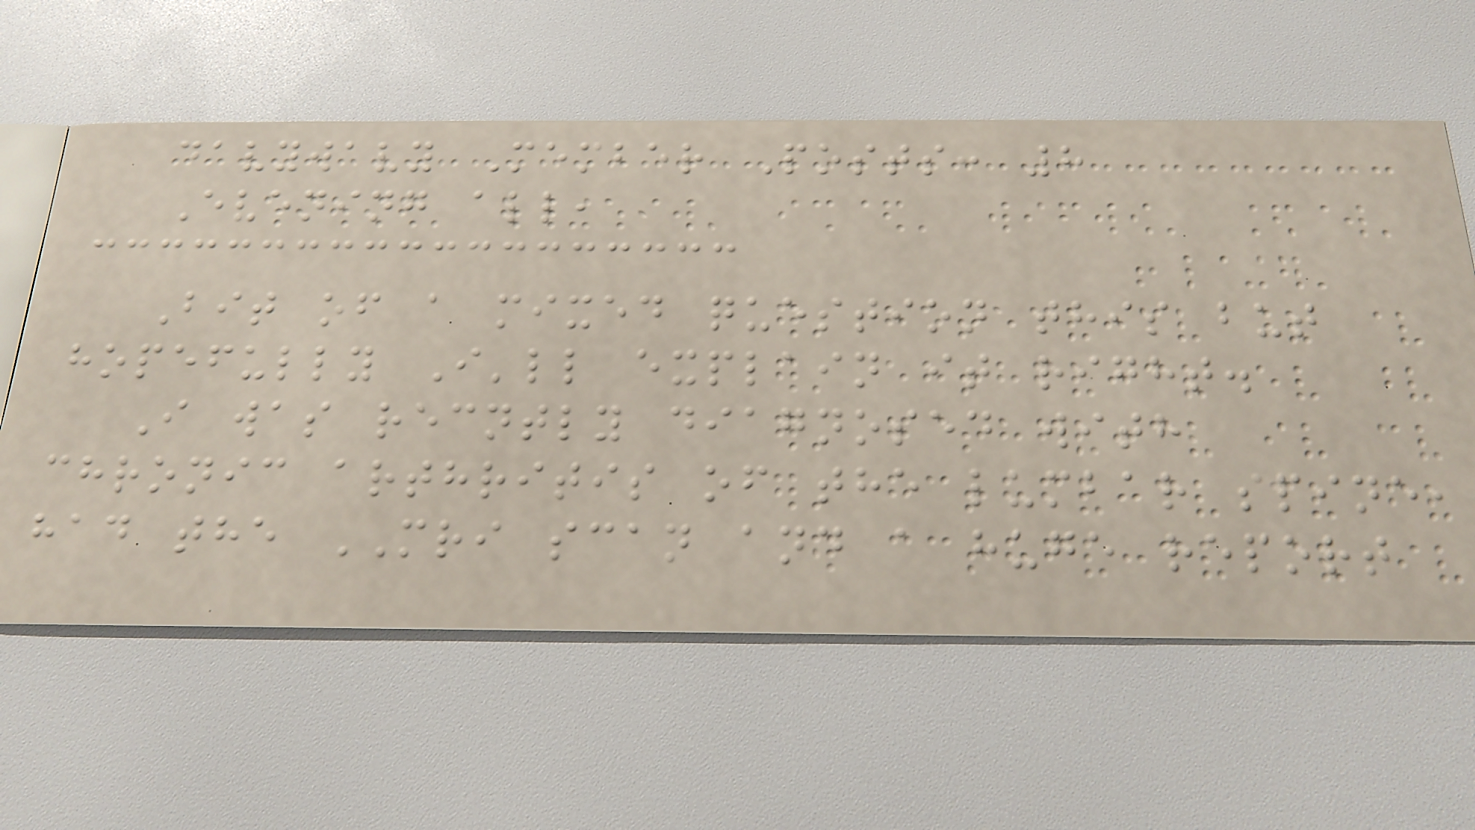davywavy Member Posts: 8
Evening all,
Bit of a mixed question this but
hopefully I'll explain it right.
I was recntly diagnosed with
chronic arthritis of the lumbar spine,
had the MRI scan and a huge report
